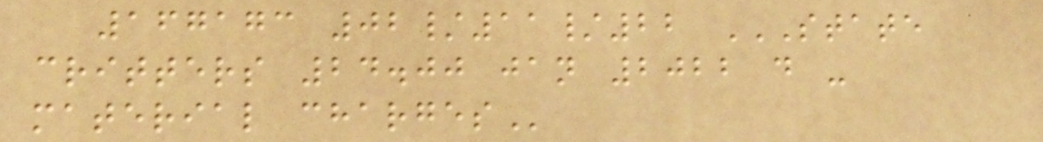167173 02/11/22 STATE
CRITTERS 24.00 JAN 2022 D -
MATERIAL CHARGES
